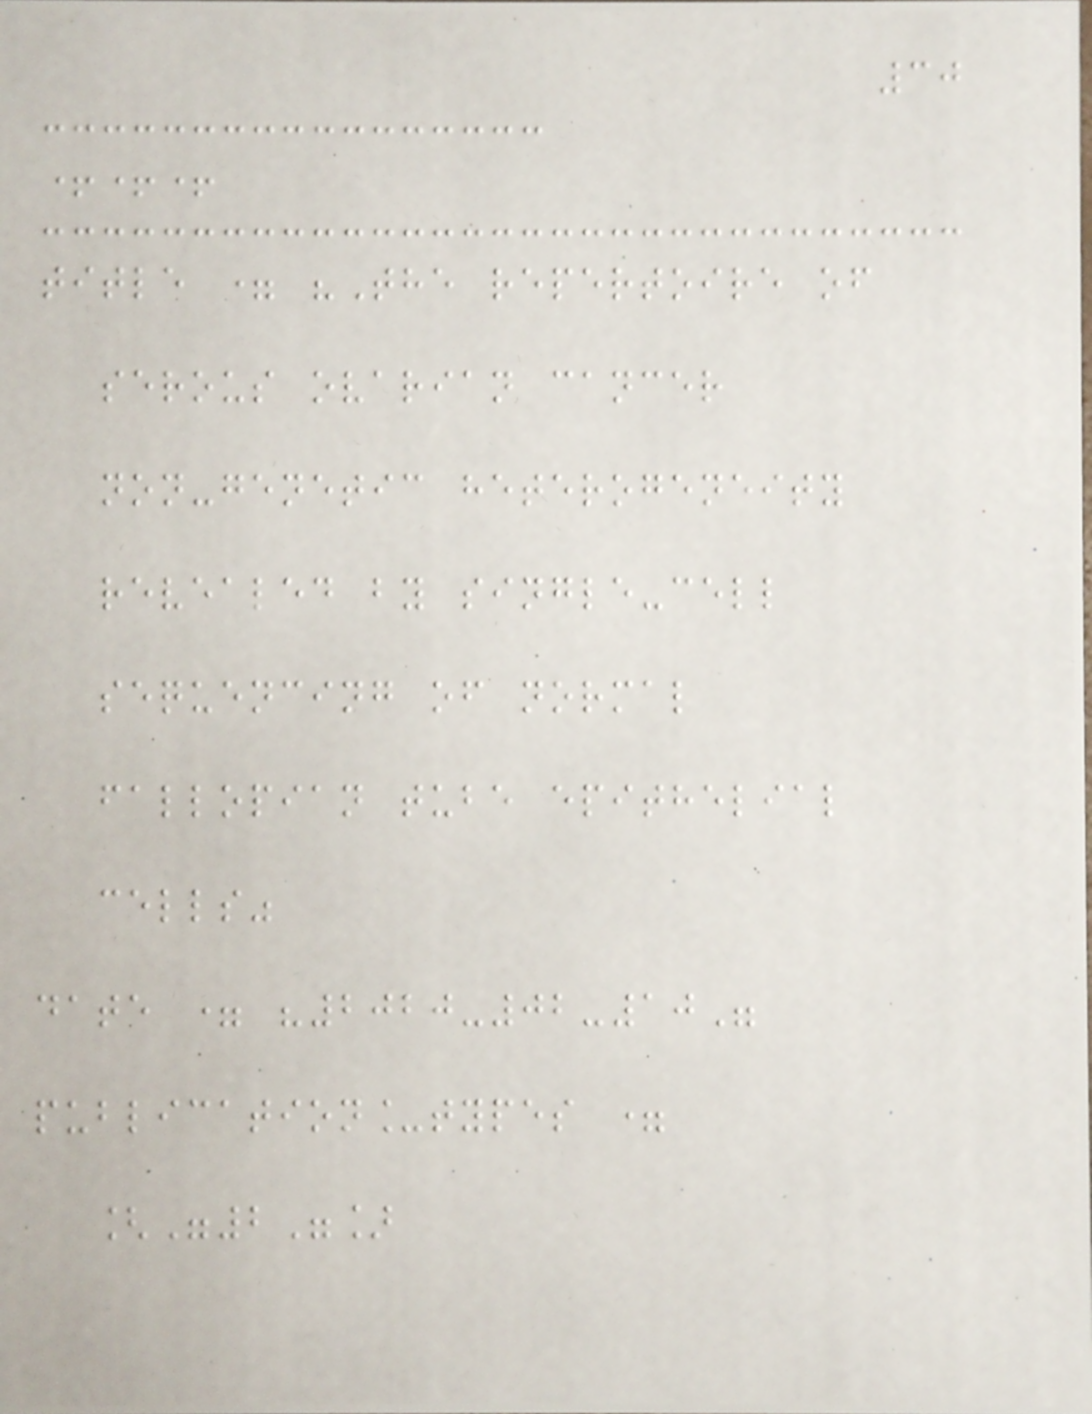30
+++
title = "The repertoire of
serous ovarian cancer
non-genetic heterogeneity
revealed by single-cell
sequencing of normal
fallopian tube epithelial
cells"
date = "2020-02-10"
publication_types =
["2"]
